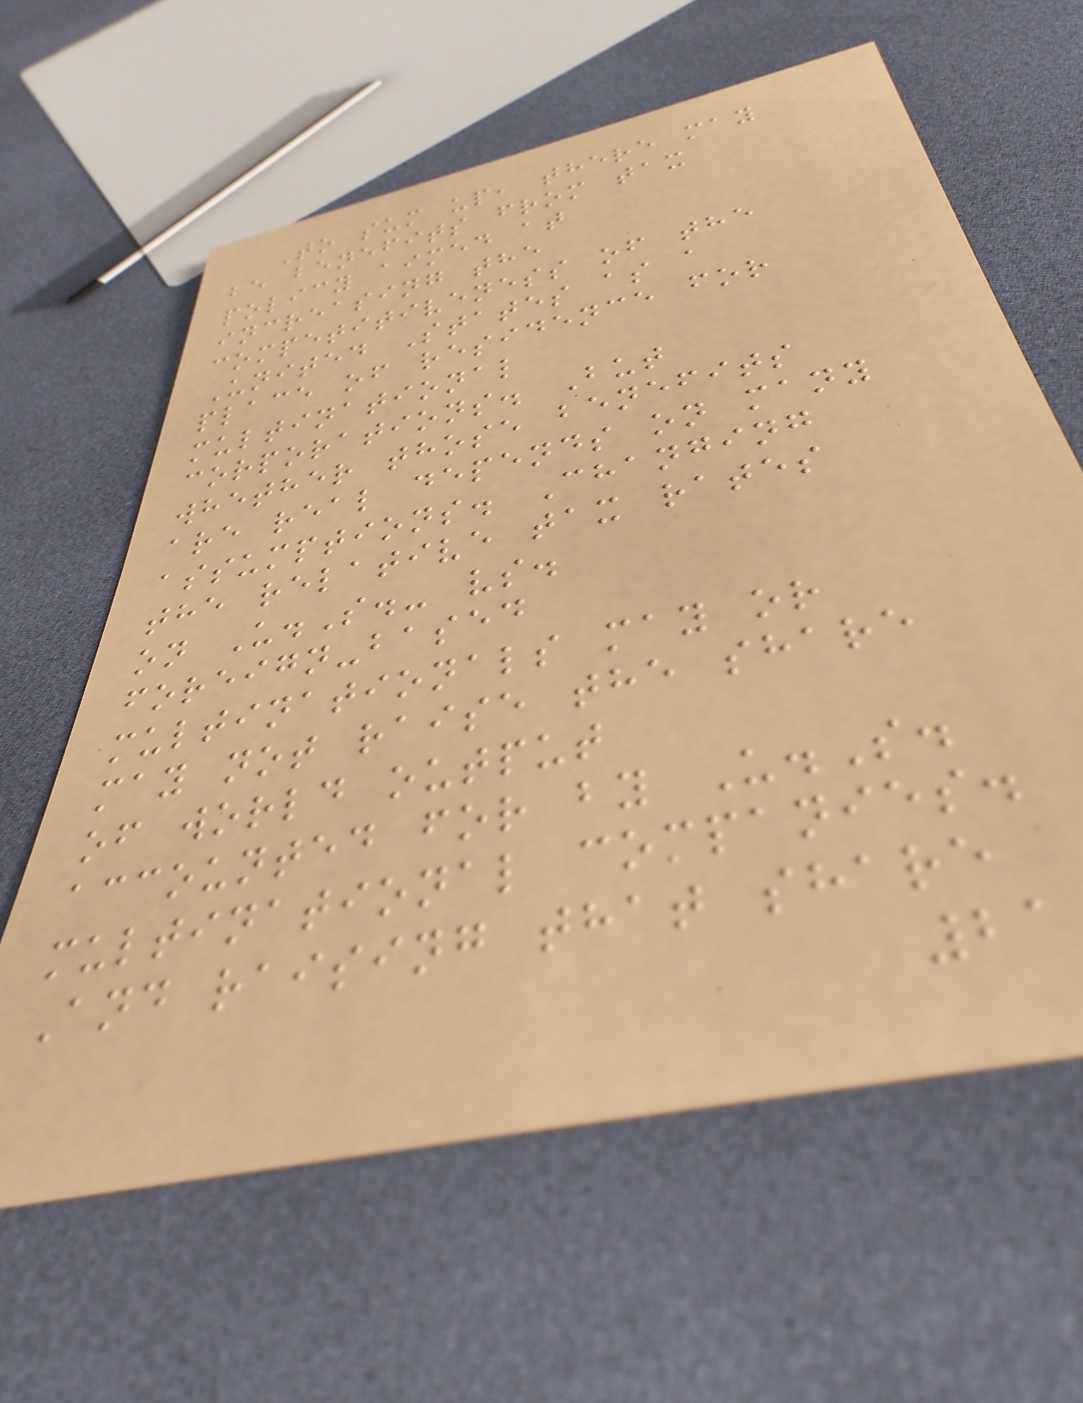To sum up, there may
be benefits from tax
policy aimed at
increasing the
competitiveness of the
United States as a
place of residence for
multinational
corporations. But
whether those benefits
are real depends on many
assumptions. Changing
the relative tax rates
on U.S.- vs.
foreign-based
multinationals may or
may not raise the share
of world output
accounted for by U.S.
multinational companies.
And raising that share
21
